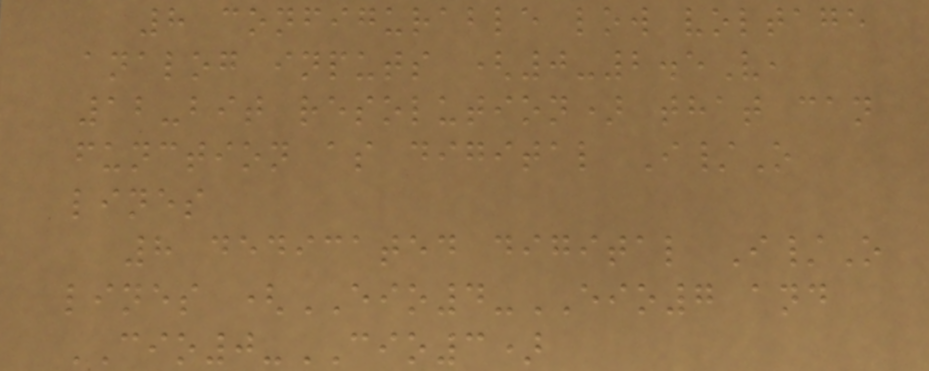8 configurable low voltage
analog inputs (0-2.5V,
12-bit resolution) that can
function as digital I/O
lines
8 dedicated digital I/O
lines (EIO4-EIO7 and
CIO0-CIO3)
